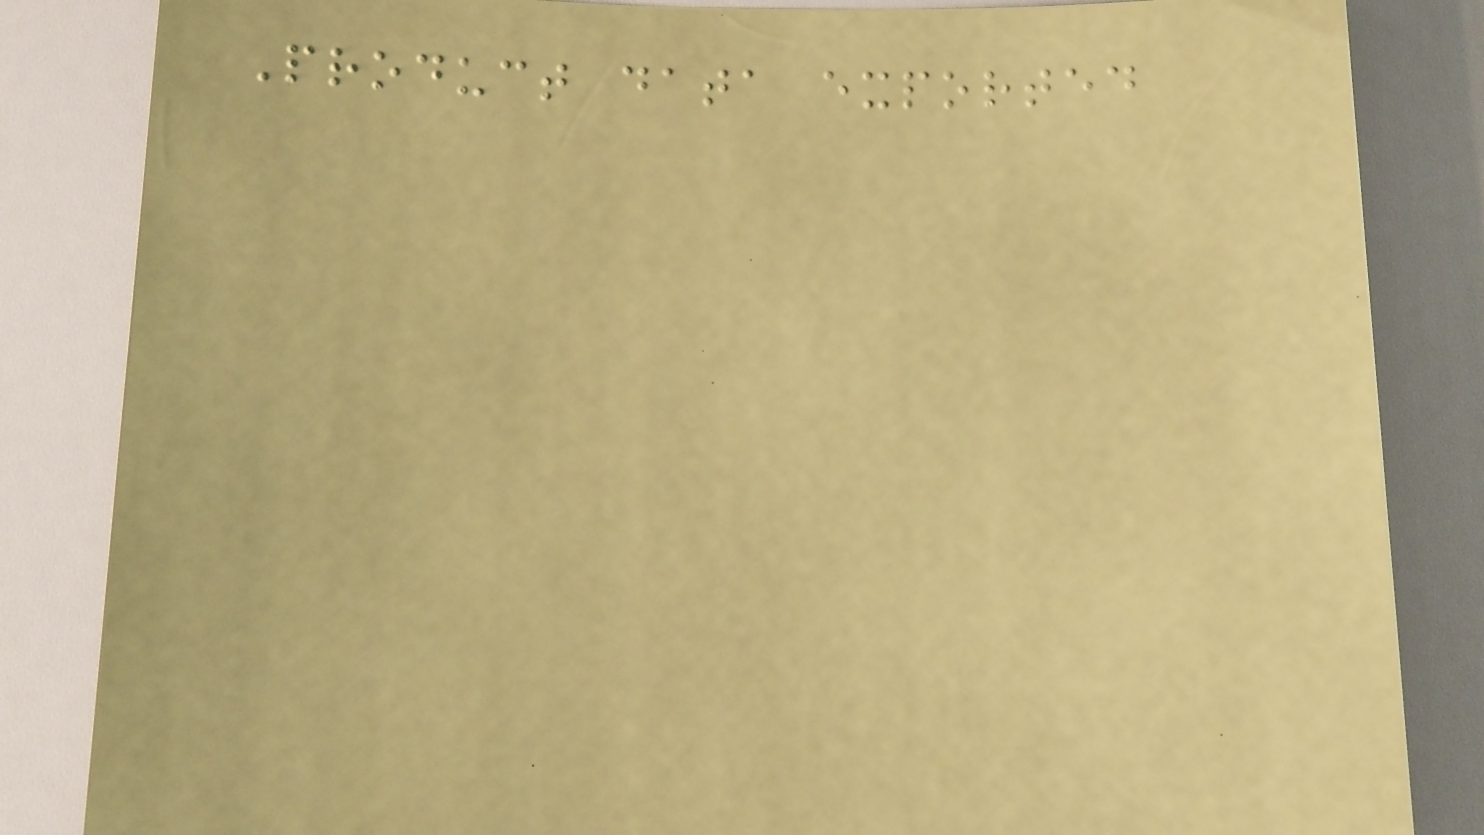Product data exported
